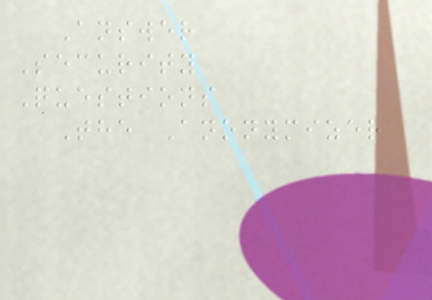Answer
Security
Questions
The Anonymizer
